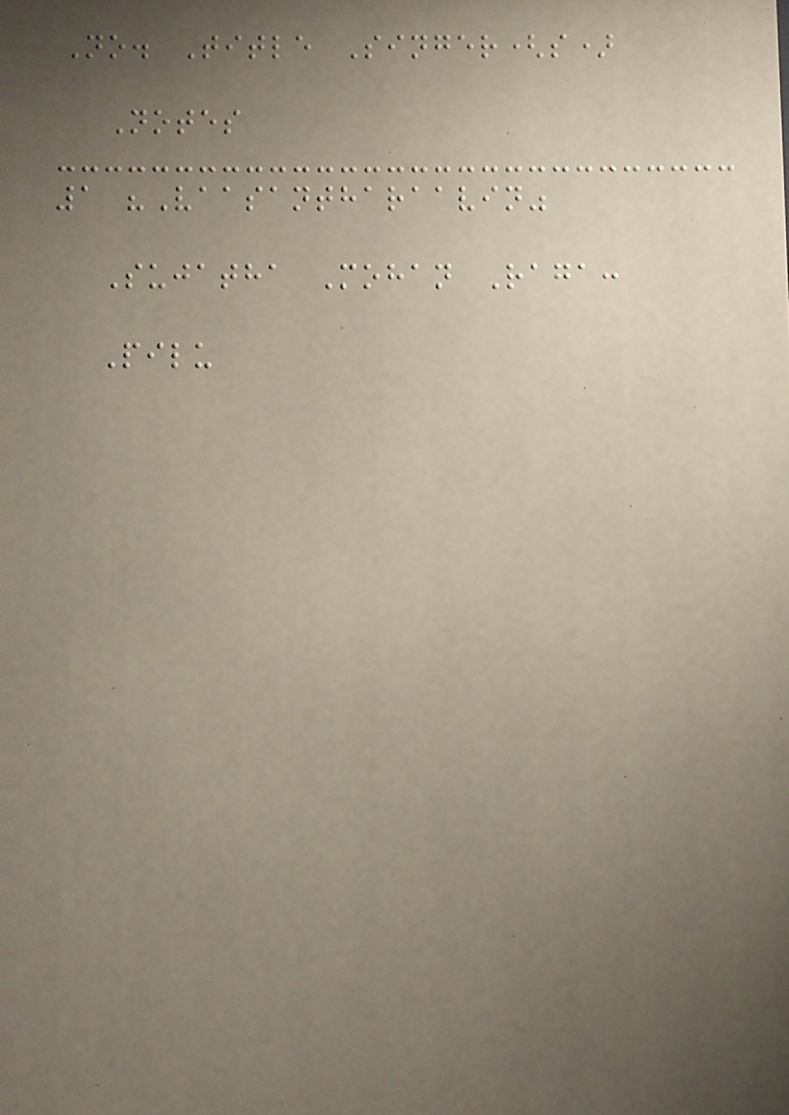No. Title Singer(s)
Notes
1 "Vaasantharaavin"
Sujatha Mohan Raga:
Pilu
